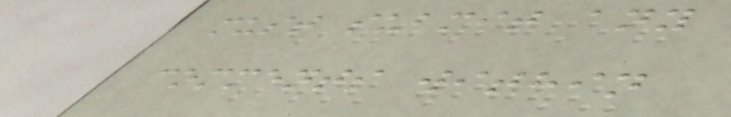must submit any
comments within
